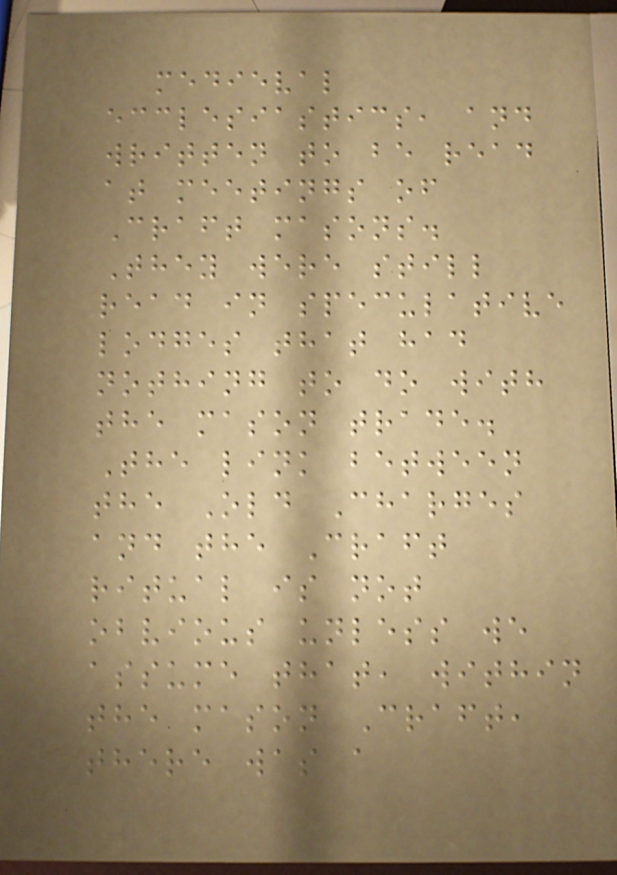medieval
ecclesiastics, and
written to be read
at meetings of
Craft masons.
They were still
read in speculative
lodges that had
nothing to do with
the mason trade.
The link between
the Old Charges
and the Craft
ritual is not
obvious unless we
assume that, within
the mason Craft,
there was a
